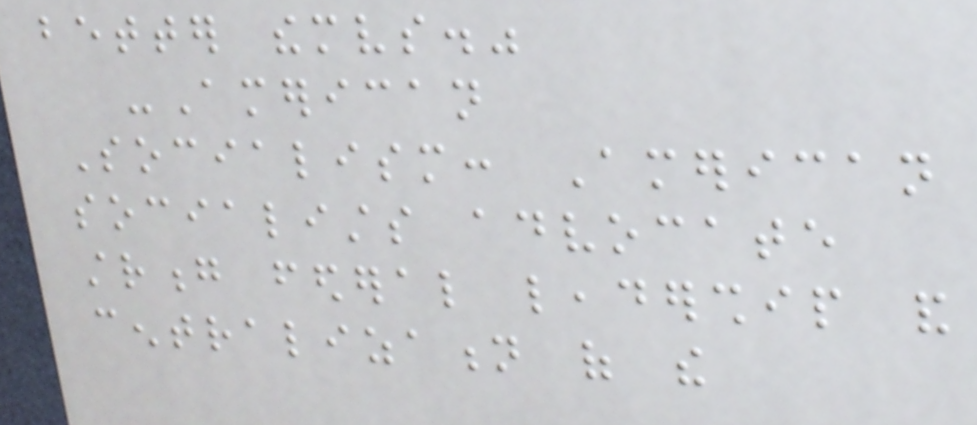better themselves."
-American
Socialism: American
socialists advocate
strong federal leadership and
centralization of the
